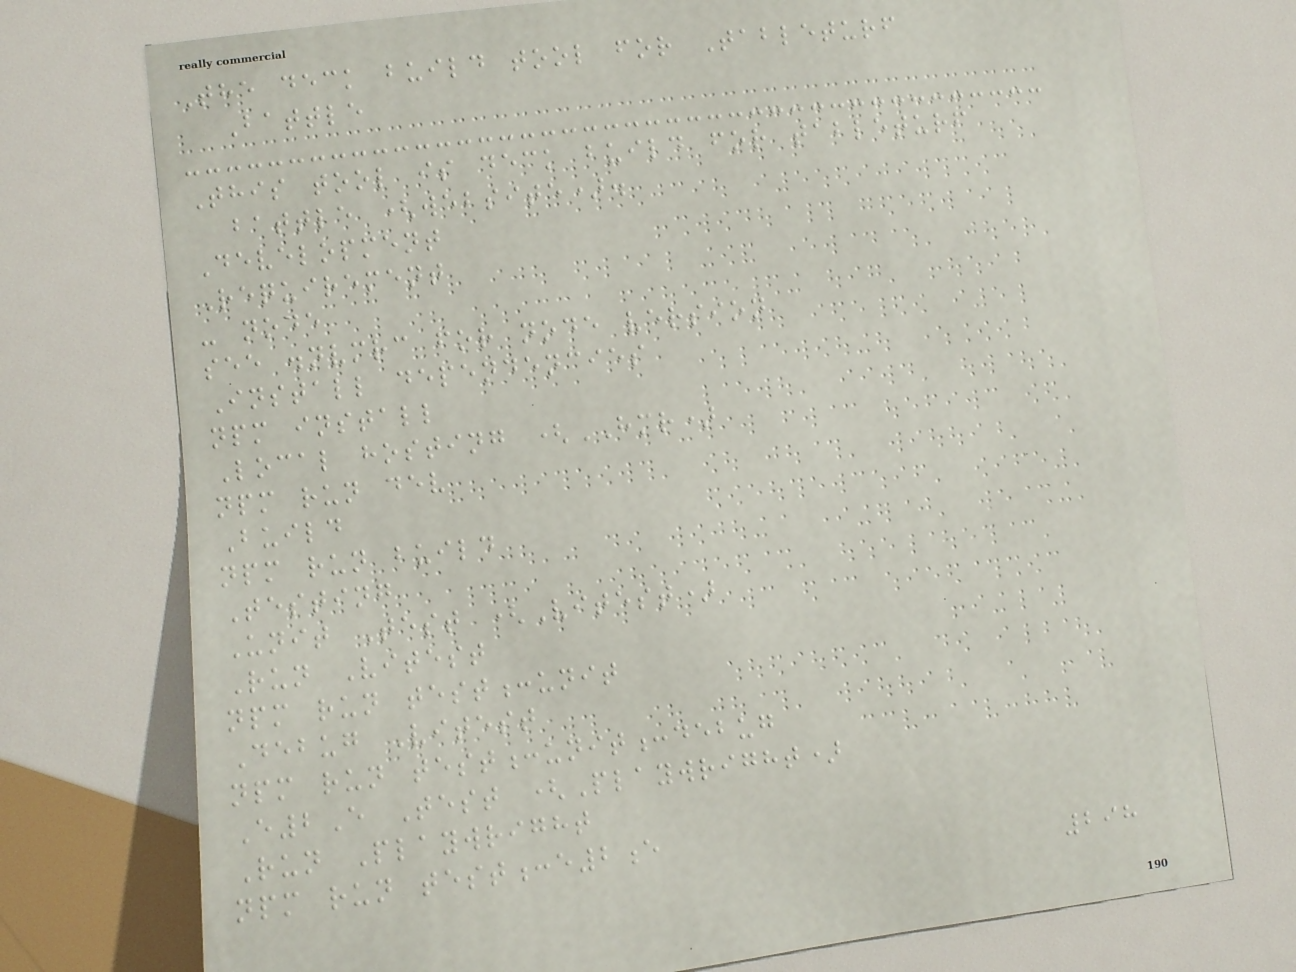The deck build tool for Tableturf
Battle
This tool is deck build for tableturf
battle (website).
Development
Requirement
- node
see .nvmrc for node version
Install dependencies
npm install
Local hosting (HMR)
npm run dev
Build
npm run build
Testing
Unit Test (Vitest)
Run Vitest
npm run test:unit
Debug Vitest
npm run test:unit:debug
E2E Test (Playwright)
Run Playwright
npm run test:e2e
298
